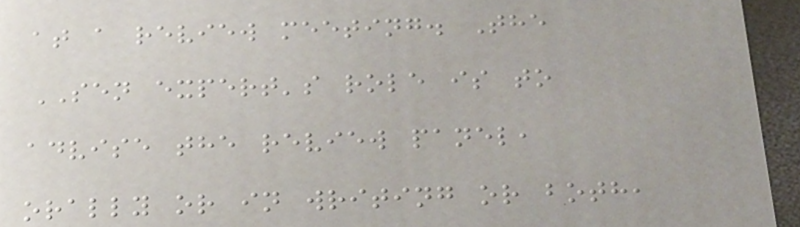at a review meeting. The
SEN expert's role is to
advise the review panel,
orally or in writing or both,
